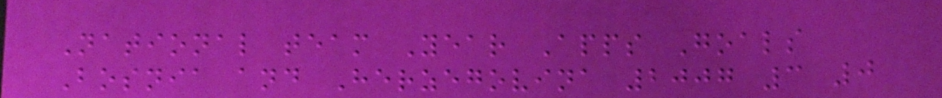National team Year Apps Goals
Bosnia and Herzegovina 2007 3 0
